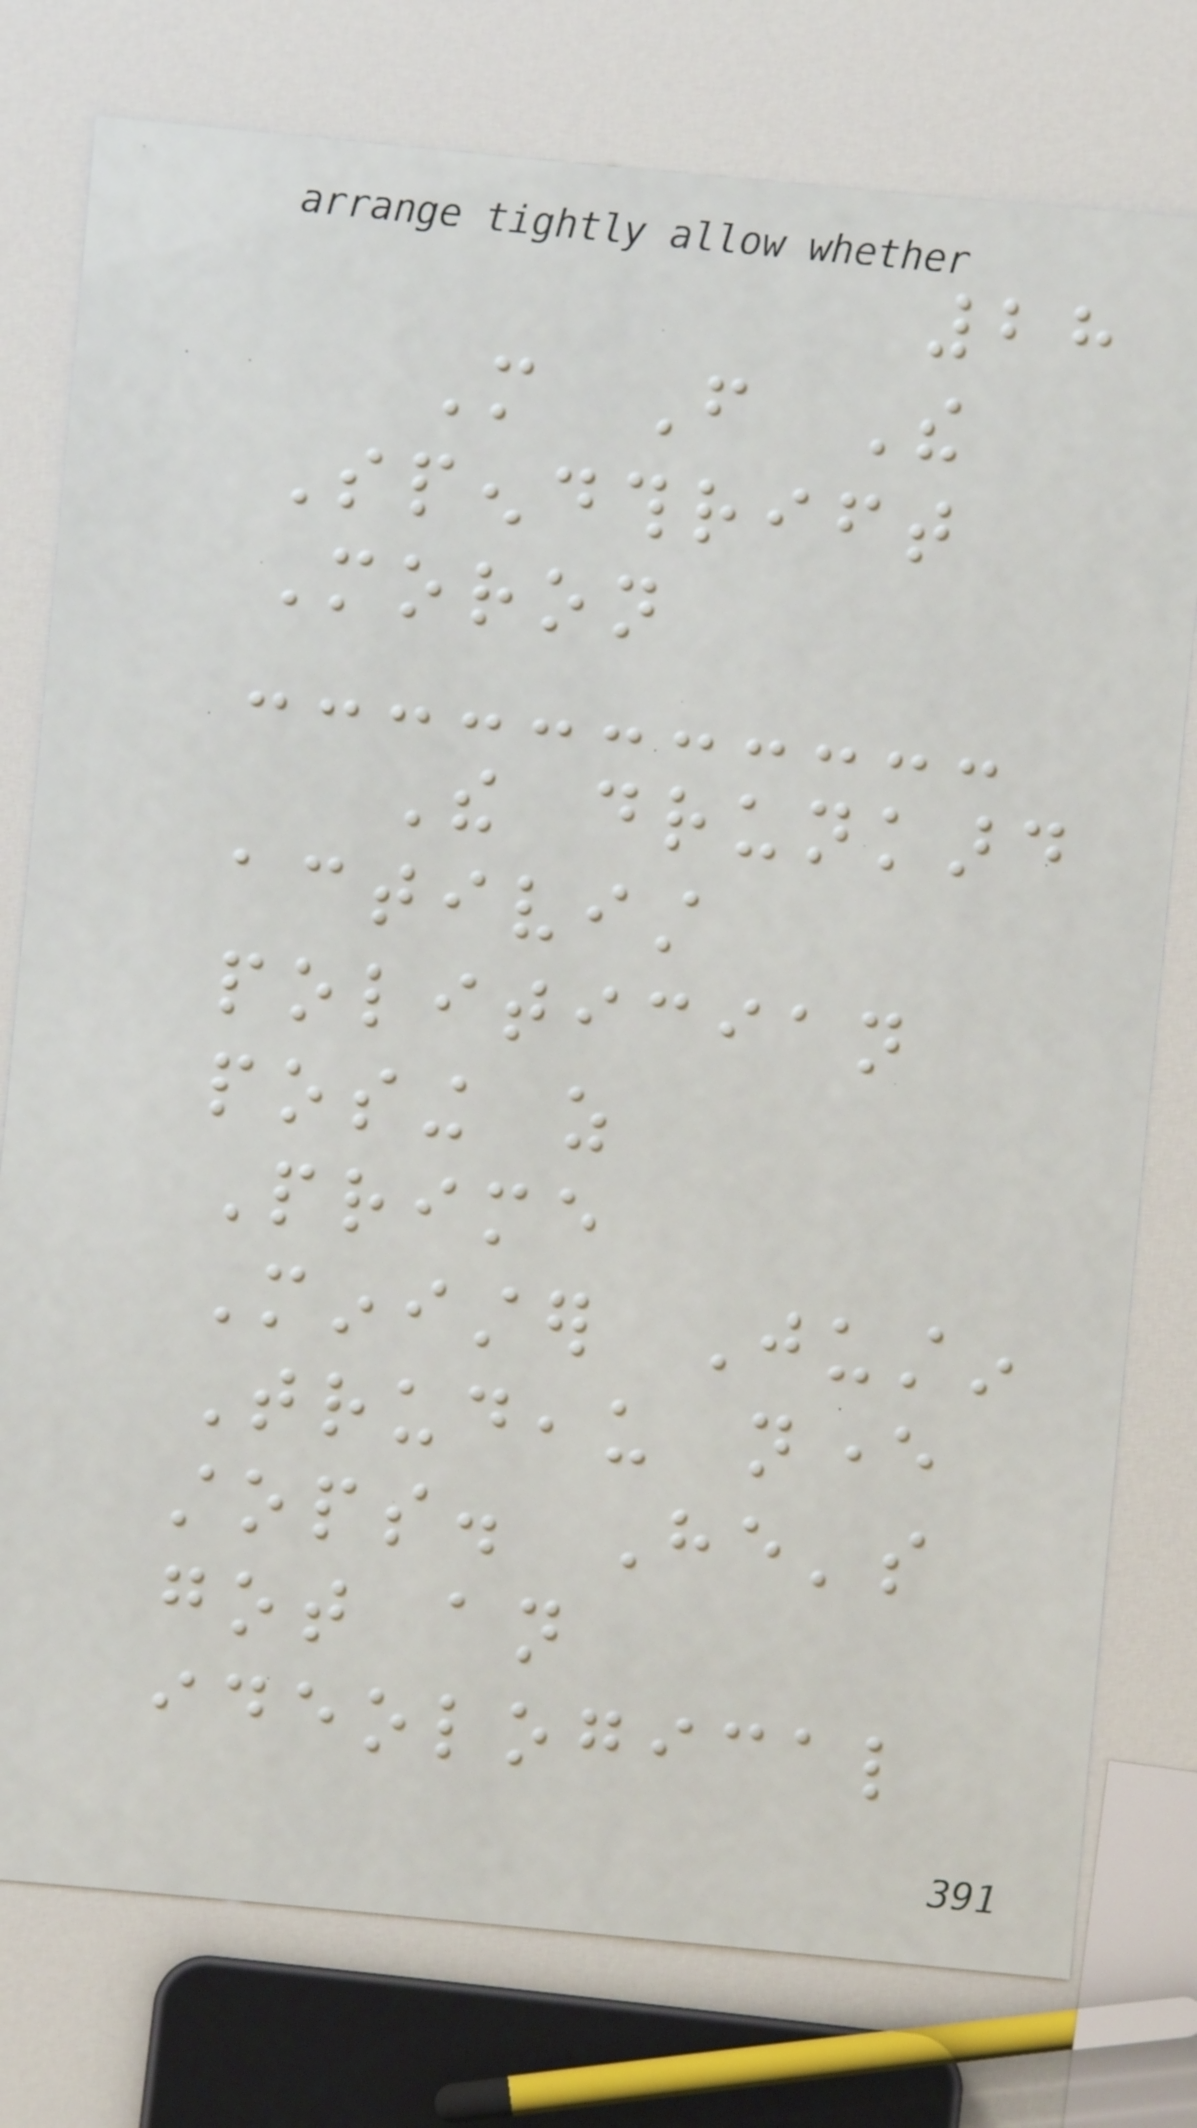28
More From The
Spendthrift
Moron
The drunkard
activist
politician
posing as
Prime
Minister Justin
Trudeau never
stops. He's
got an
ideological
